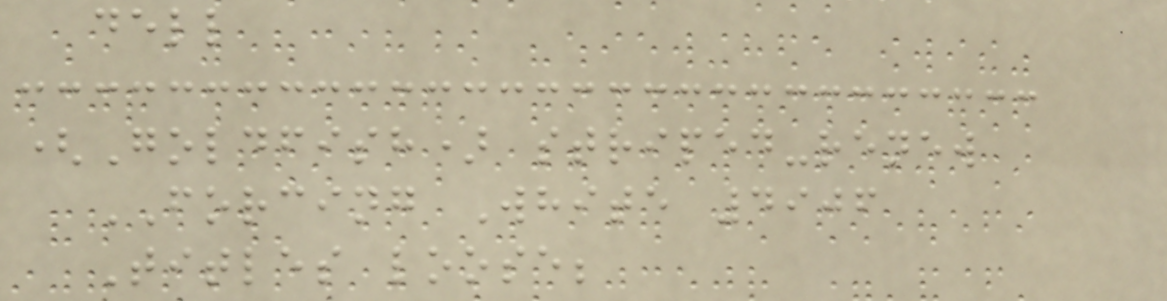dell
(Goldfish) striped-renew
FORCING White 4906
Titles loose;
